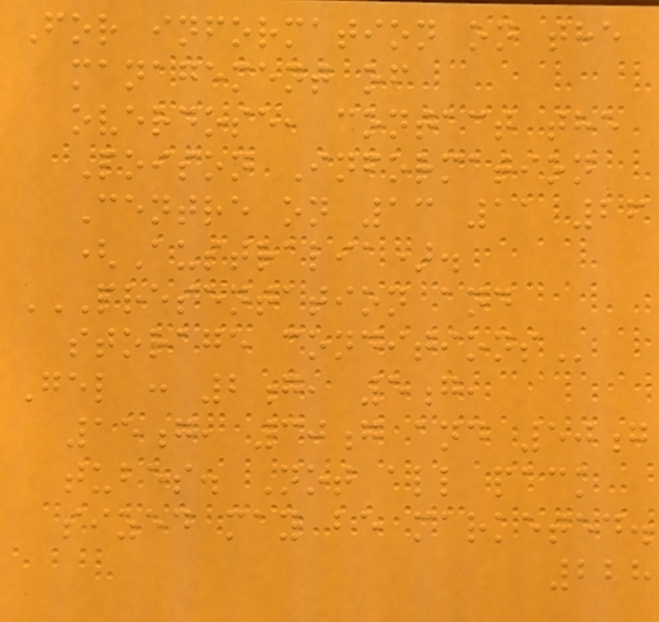For information on the
management of
overdose, contact the
Poison Information
Centre on 13 11 26
(Australia).
PRESENTATION AND
STORAGE CONDITIONS
Gel : 2g, 5g,
15g, 30g and 50g
tubes. Not all pack
sized may be marketed.
228
